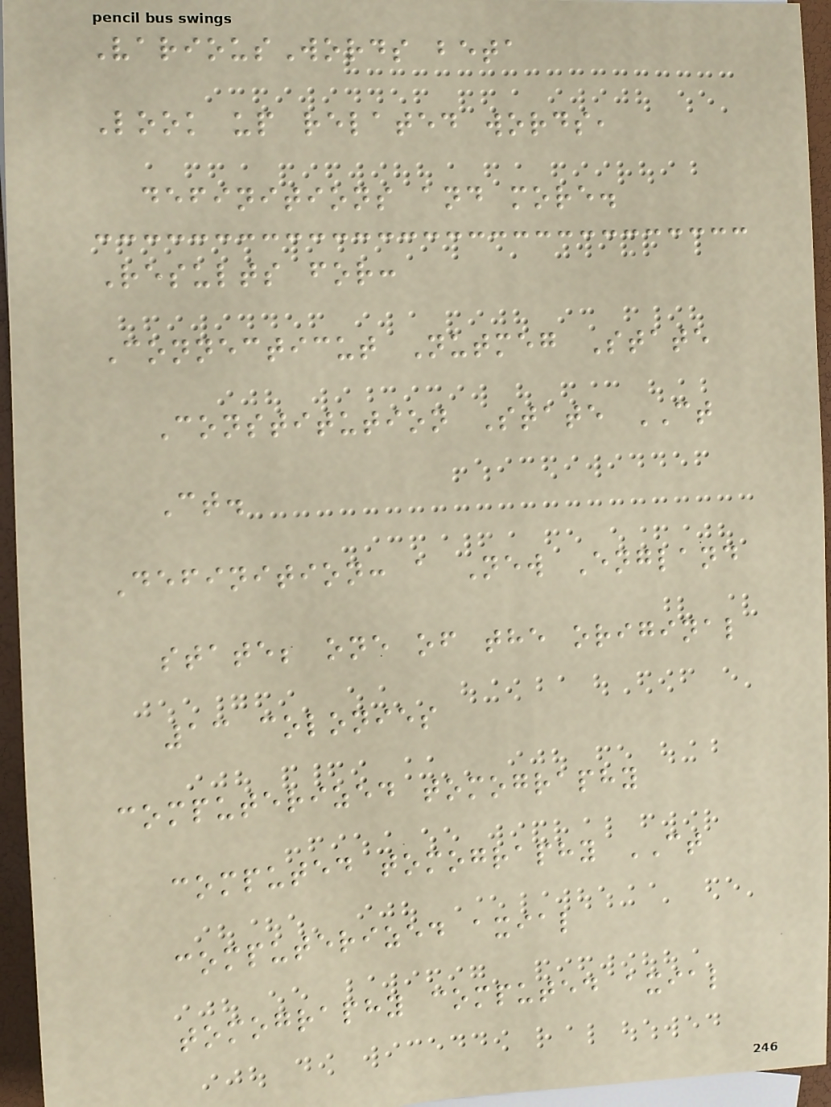VariousWords beta
Look up related words,
definitions and more.
Results for:
Connecticut Nutmeg State
Constitution State CT
Ct.
Definition: a New England
state; one of the original
13 colonies
computerized tomography
computed tomography CT
computerized axial
tomography computed axial
